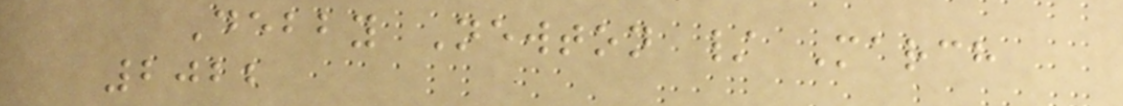Debby Newton / March
2022
